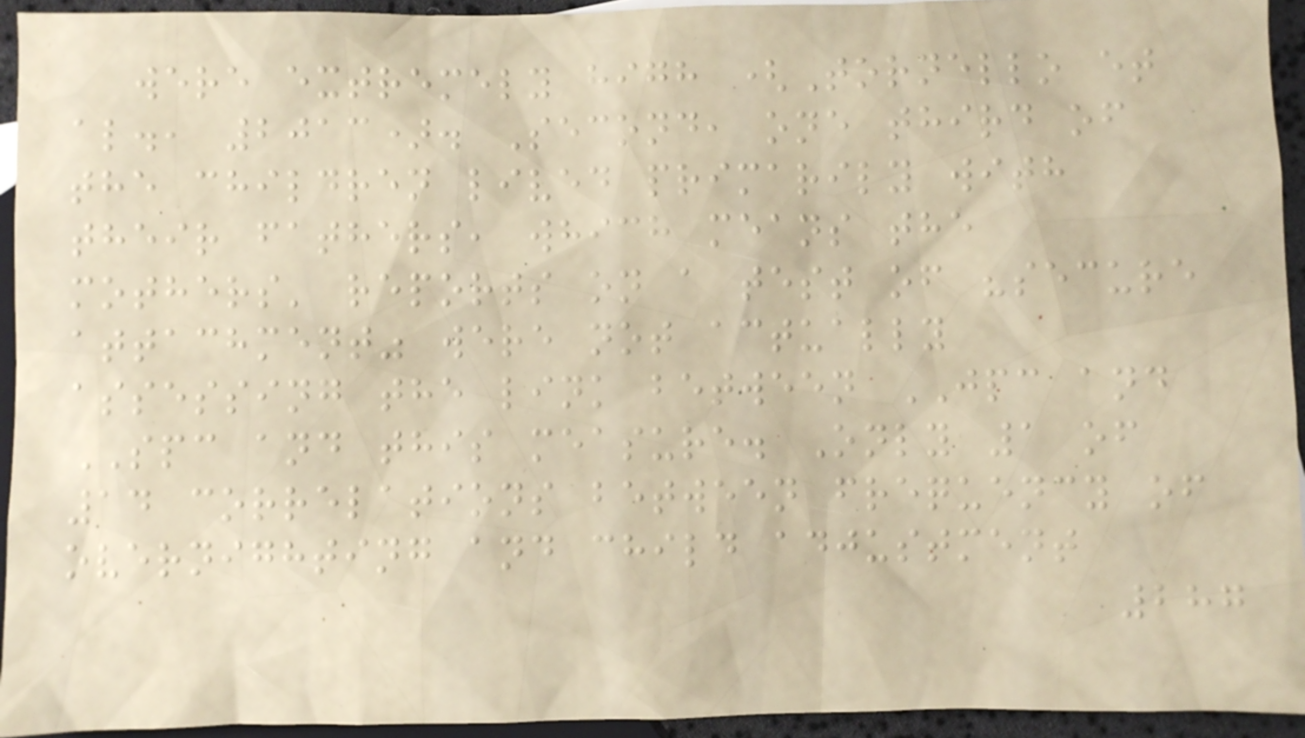were extremely high (Tornello et
al., 2013). Second, one third of
the children lived primarily with
their fathers, which means the
mothers' reports on a test of "secure
attachment" were not actually
assessing the link between JPC and
SPC and this measure. Only 1 of
14 correlations between frequency of
overnighting and child adjustment
287
